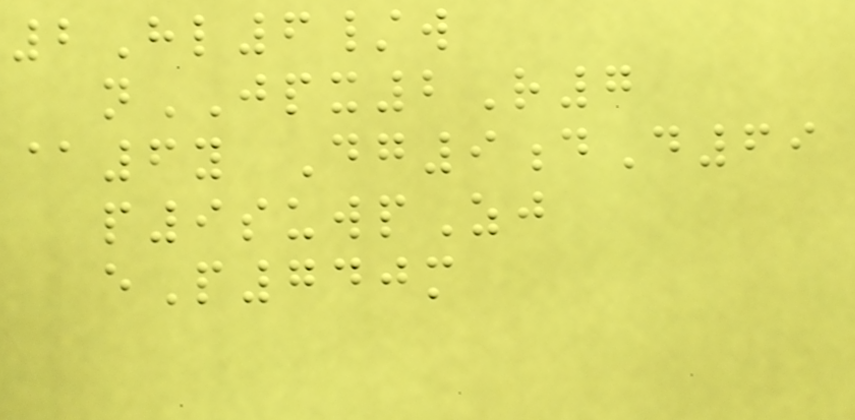2Hl6/w
nJPX2R7
@6y Dg9dD69
p9suwpZj
eP740m
